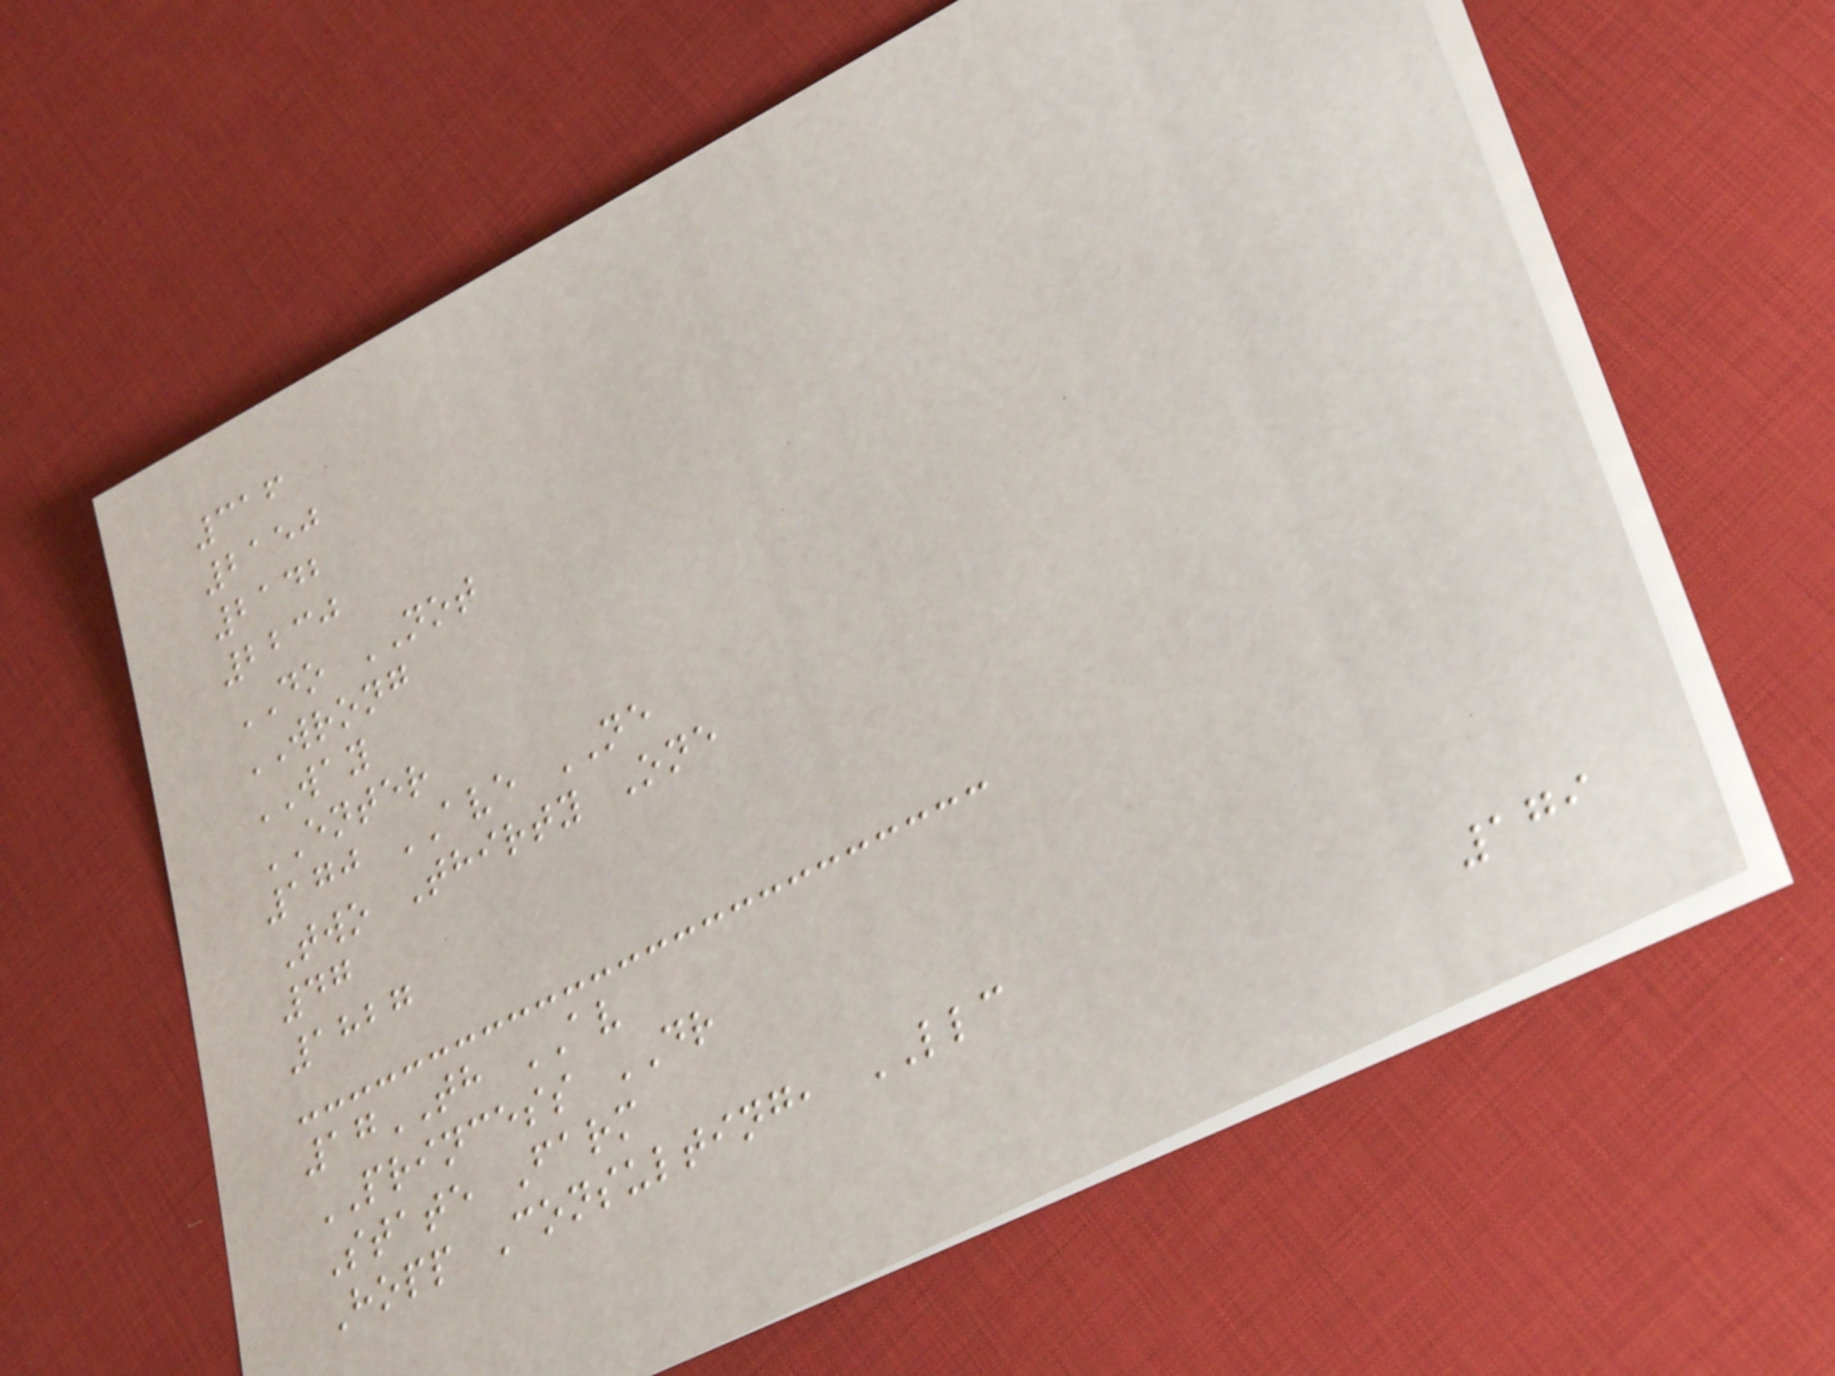316
2150
2142
2230
DO NOT
WRONG
WAY
ENTER
170 AVE NE
Two Thirty One
47
1827
17TH AV
PRINCESS DR
State Farm
Hopp Consulting, LLC
179
